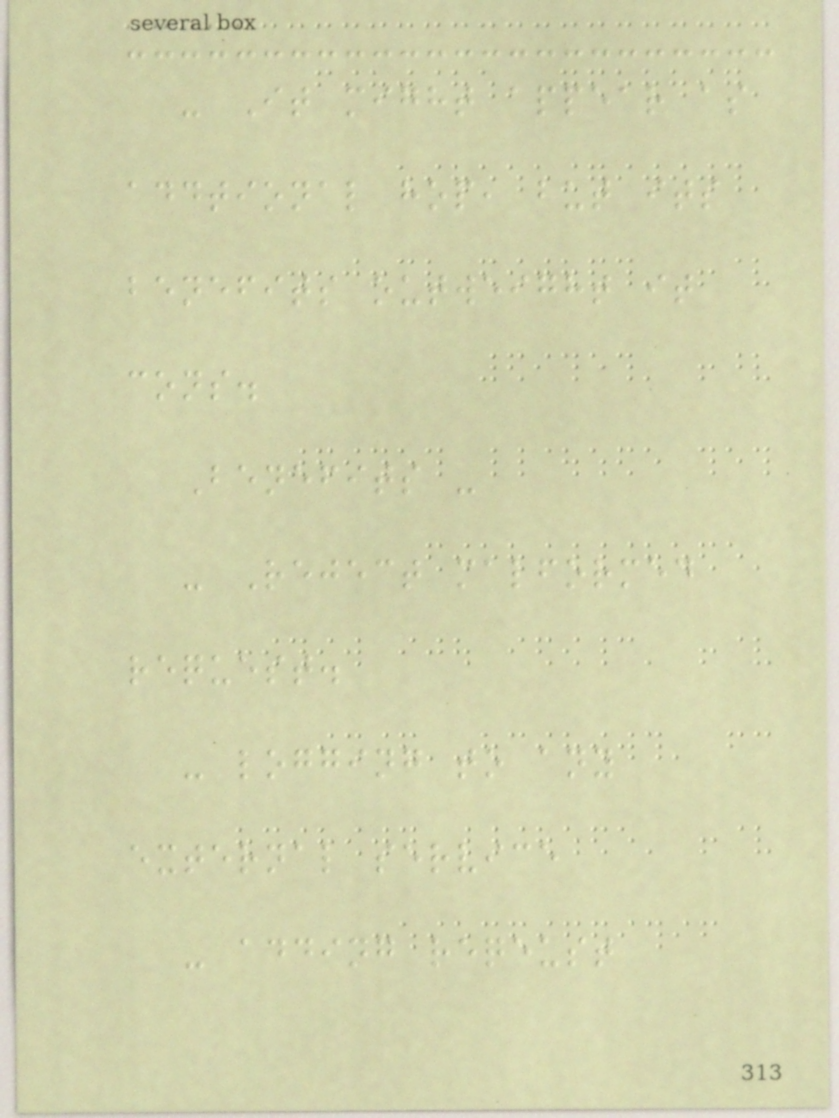- It might appear as
addtional hop, but its
benefits outweight it
cons.
Benefits -
- Reject malformed
request.
- logging to any
external service
- adding reqeust
